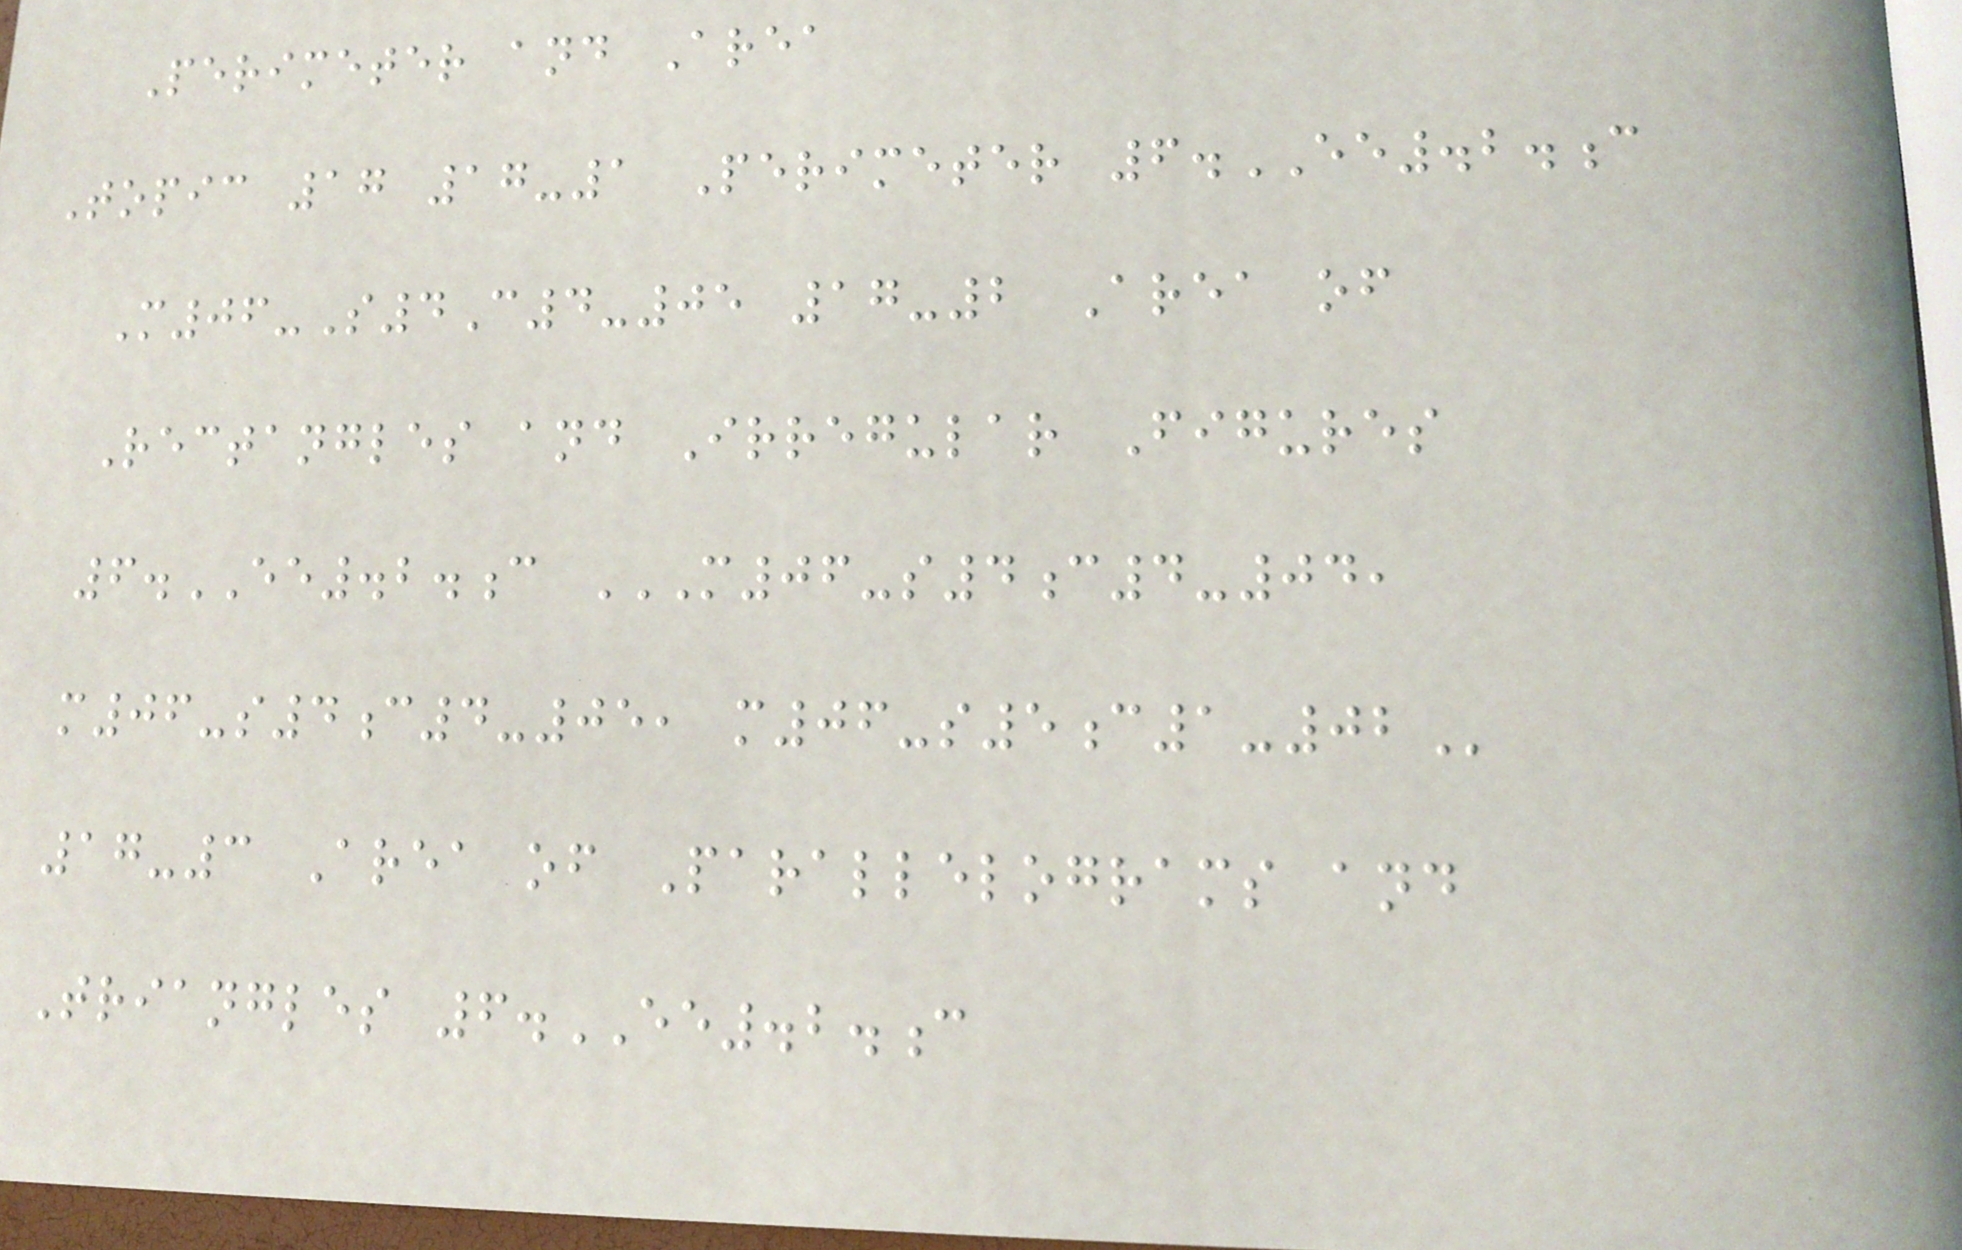Perimeter and Area
Topic 17 17-1 Perimeter 6.EE.2.c
M06-S4C4-05 17-2 Area of
Rectangles and Irregular Figures
6.EE.2.c M06-S4C4-04,
M06-S4C4-05, M06-S5C1-02
17-3 Area of Parallelograms and
Triangles 6.EE.2.c
